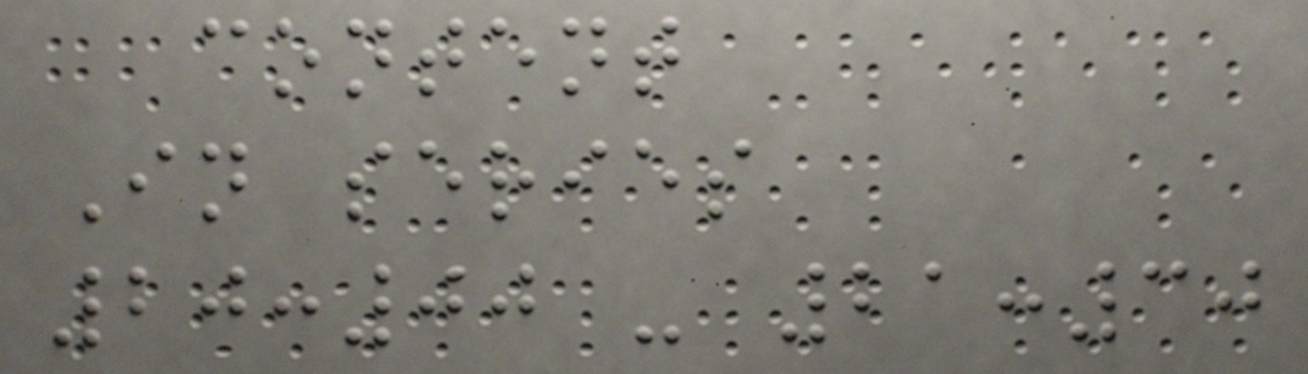content
In series
20:00 - 21:30
